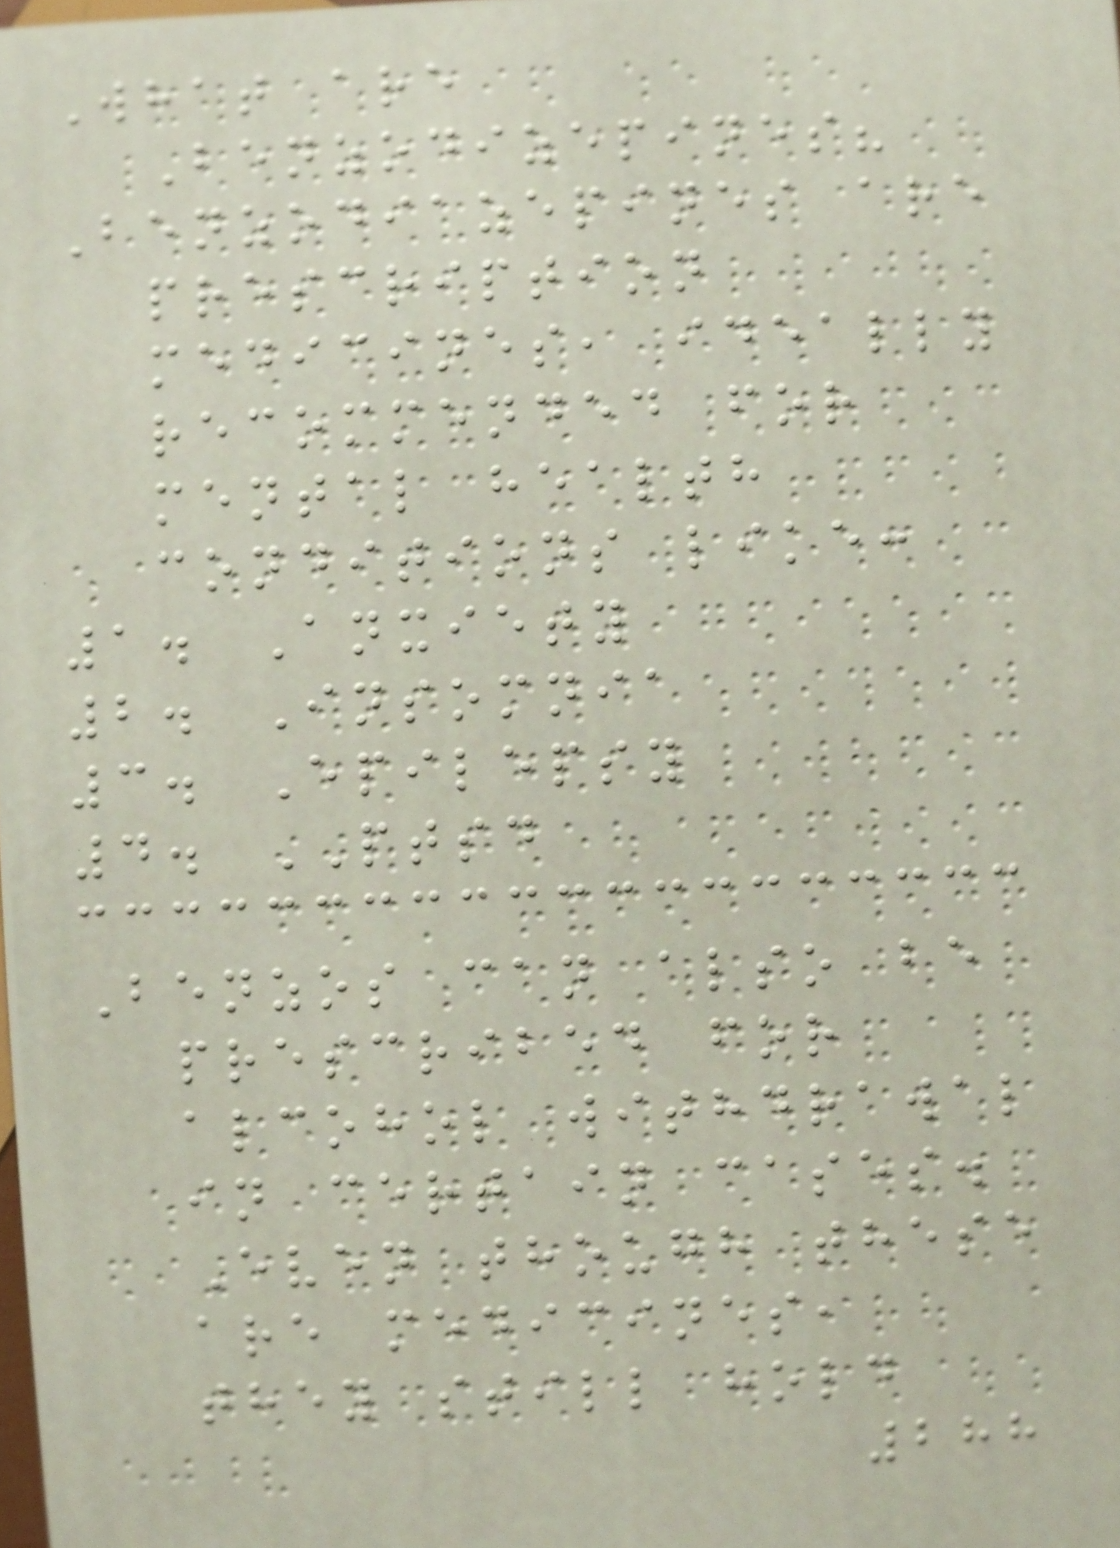What are
Benzodizepines?
Benzodiazepines are
prescription
medicines, ideally
recommended for
mental health
conditions like:
1. Anxiety
2. Insomnia
3. Epilepsy
4. PTSD
Benzos can also be
prescribed for
alcohol withdrawal
in certain cases.
Even though these
are medicines,
they still hold
288
